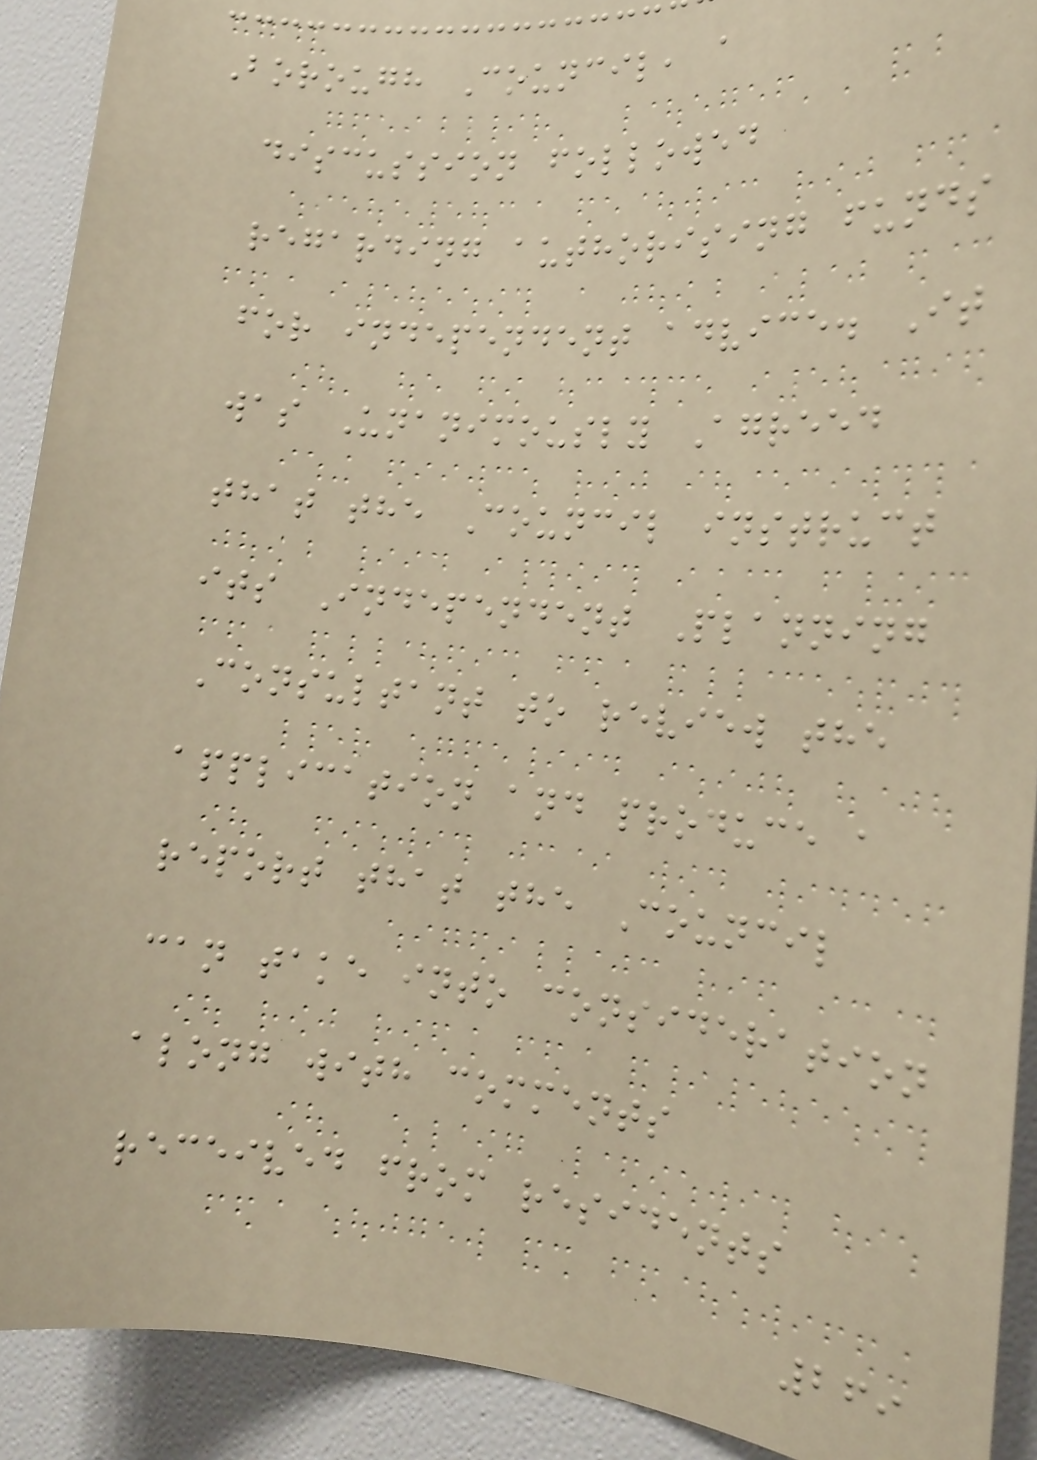Borough Council, a
discussion followed
regarding authorising funds
for independent advice. It
was Unanimously Agreed
that the Council instruct
its Independent Planning
Consultant to review the
application and produce a
report that the Council
can take into consideration
along with comments
received from residents
269
